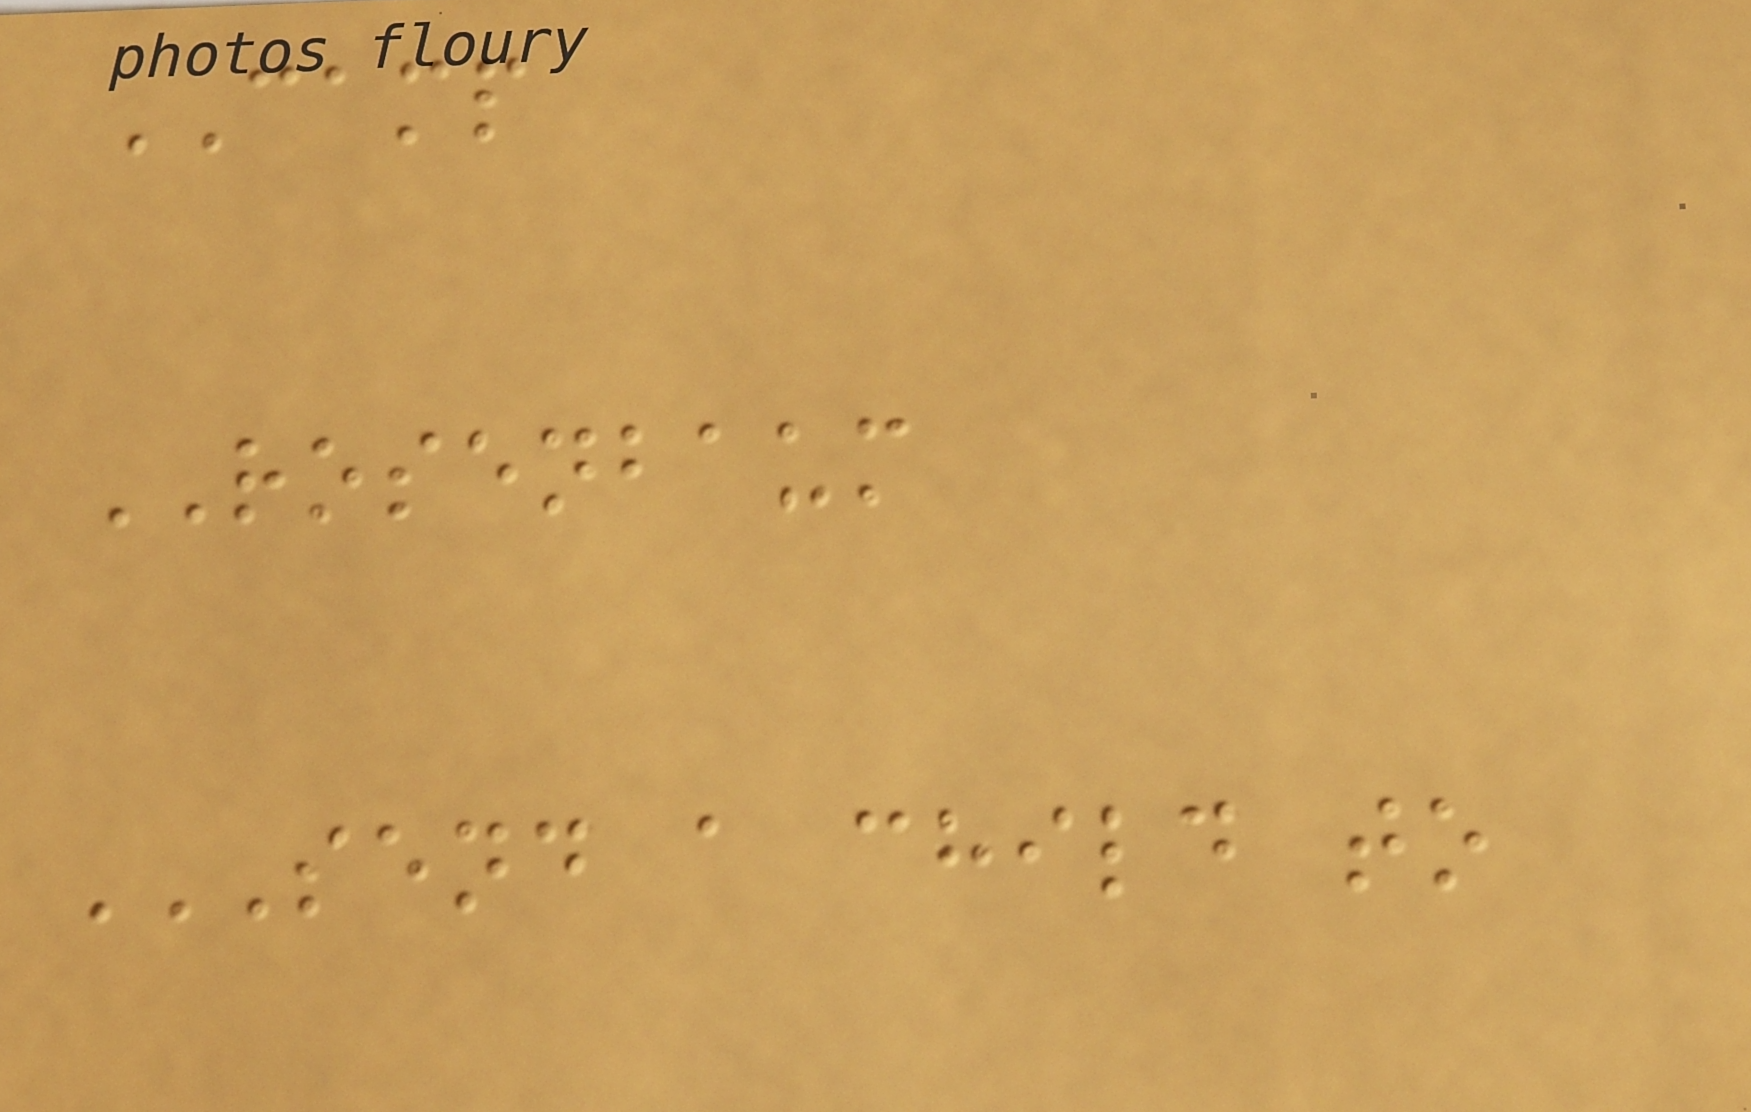CAMP
ROSENBAUM
SEND A CHILD TO
